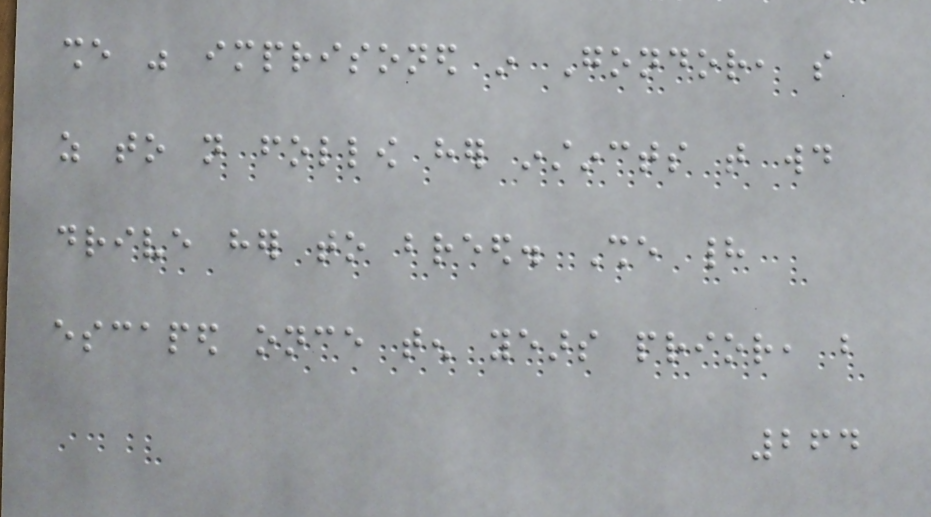she was imprisoned in Gondor, so
as to not follow her instincts that would
drive her to breed. She had
escaped once ten years prior, but
264
